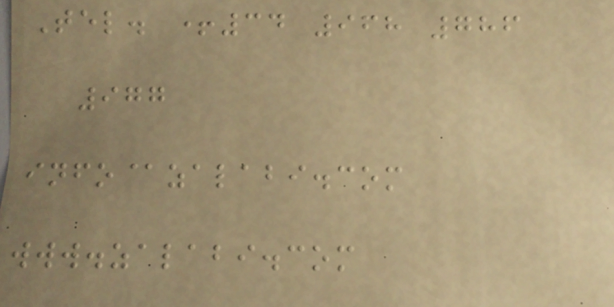Tel. +34 968 786
977
info@zalabi.com
www.zalabi.com
